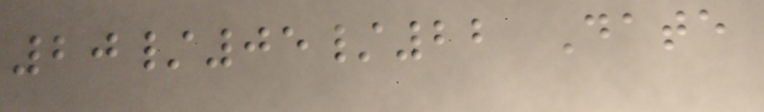20/05/22 Date
